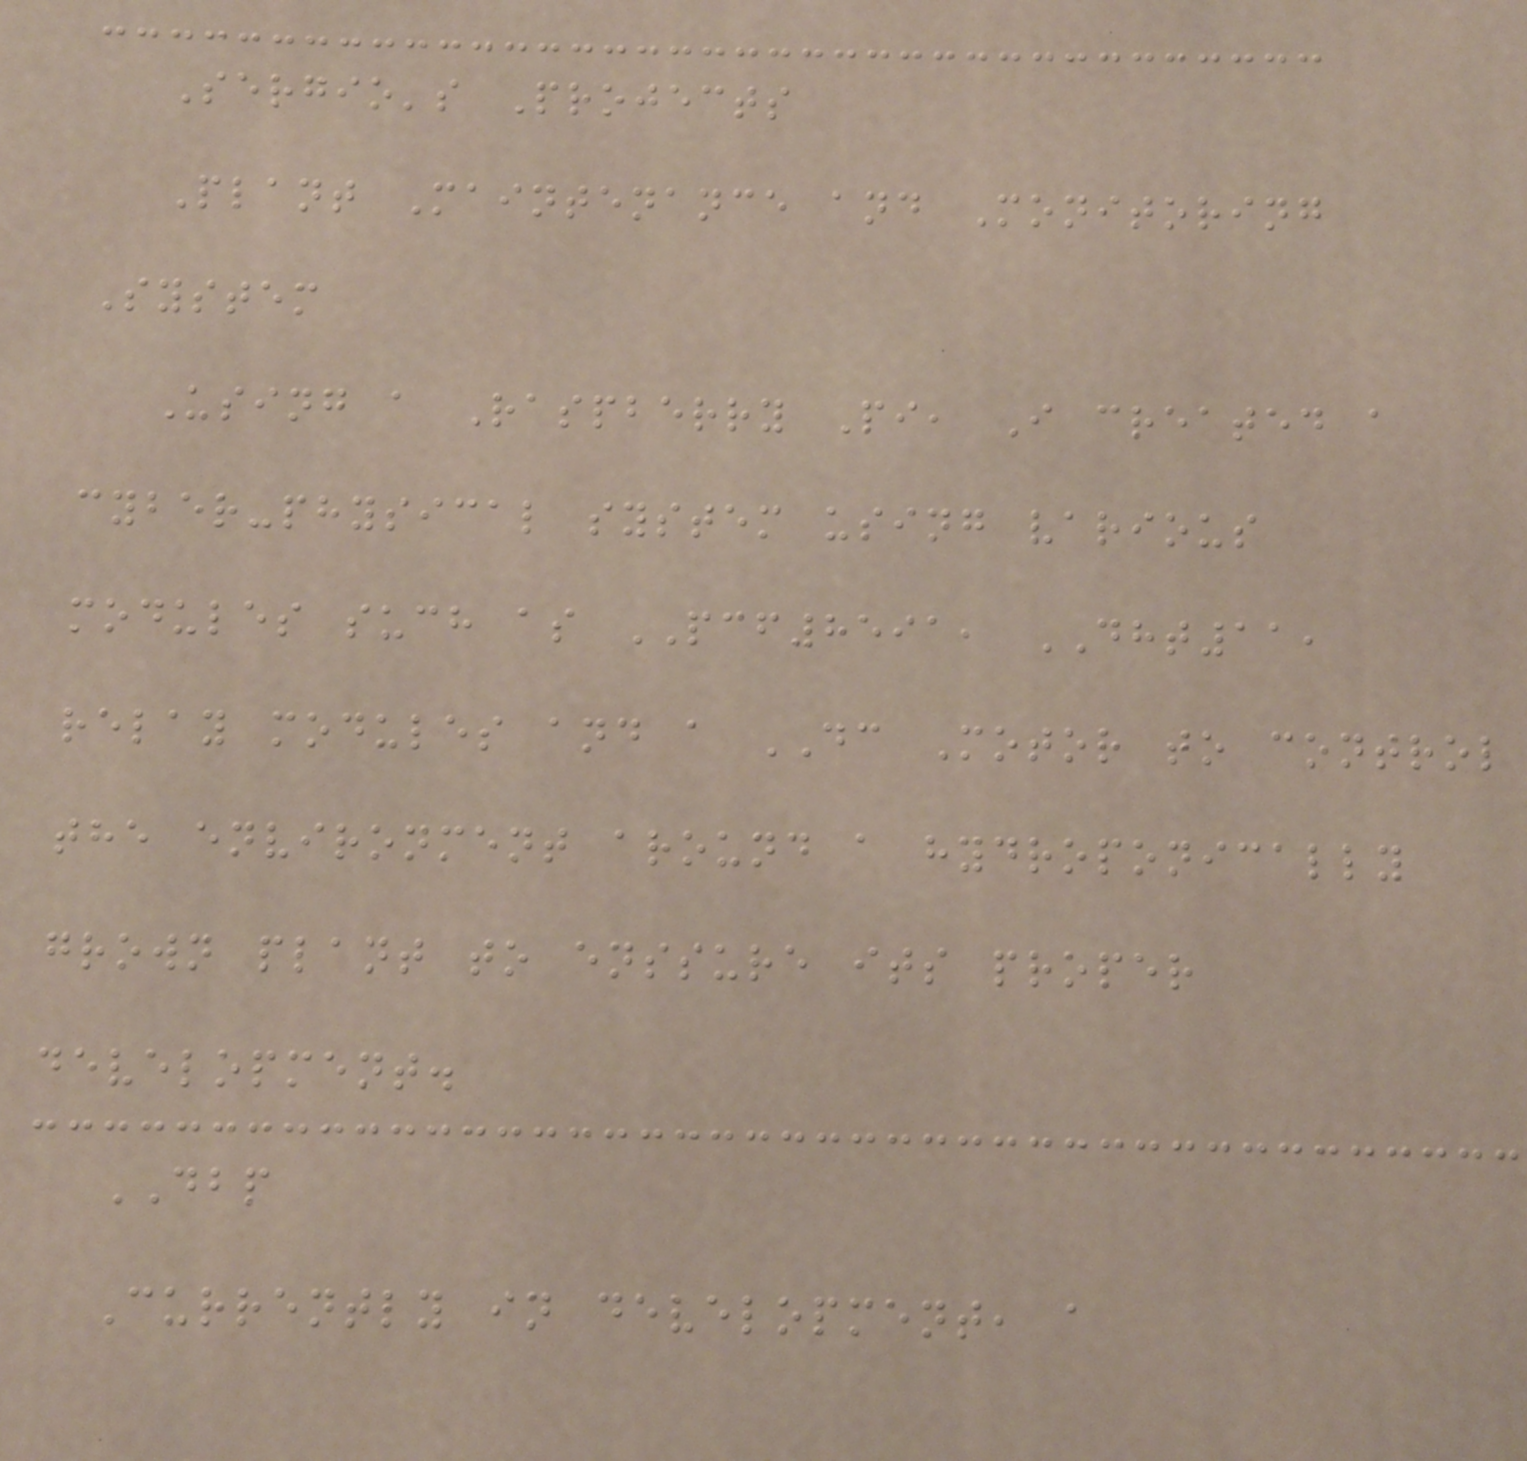Sergio's Projects
Plant Maintenance and Monitoring
System
Using a Raspberry Pi, I created a
cyber-physical system using various
modules such as PCF8591, DHT11,
relay modules and a DC Motor to control
the environment around a hydroponically
grown plant to enssure its proper
development.
DBP
Currently in development, a
